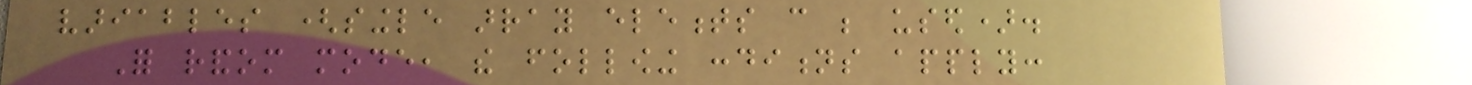variables (single array elements can be used).
For random mode, the following conditions apply:
